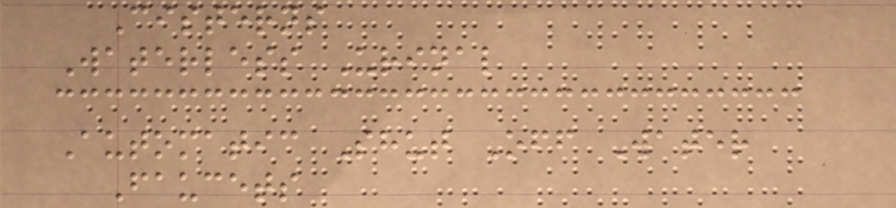Cisterns
Waterless Urinal
Automatic Shut Off Water
Faucets
